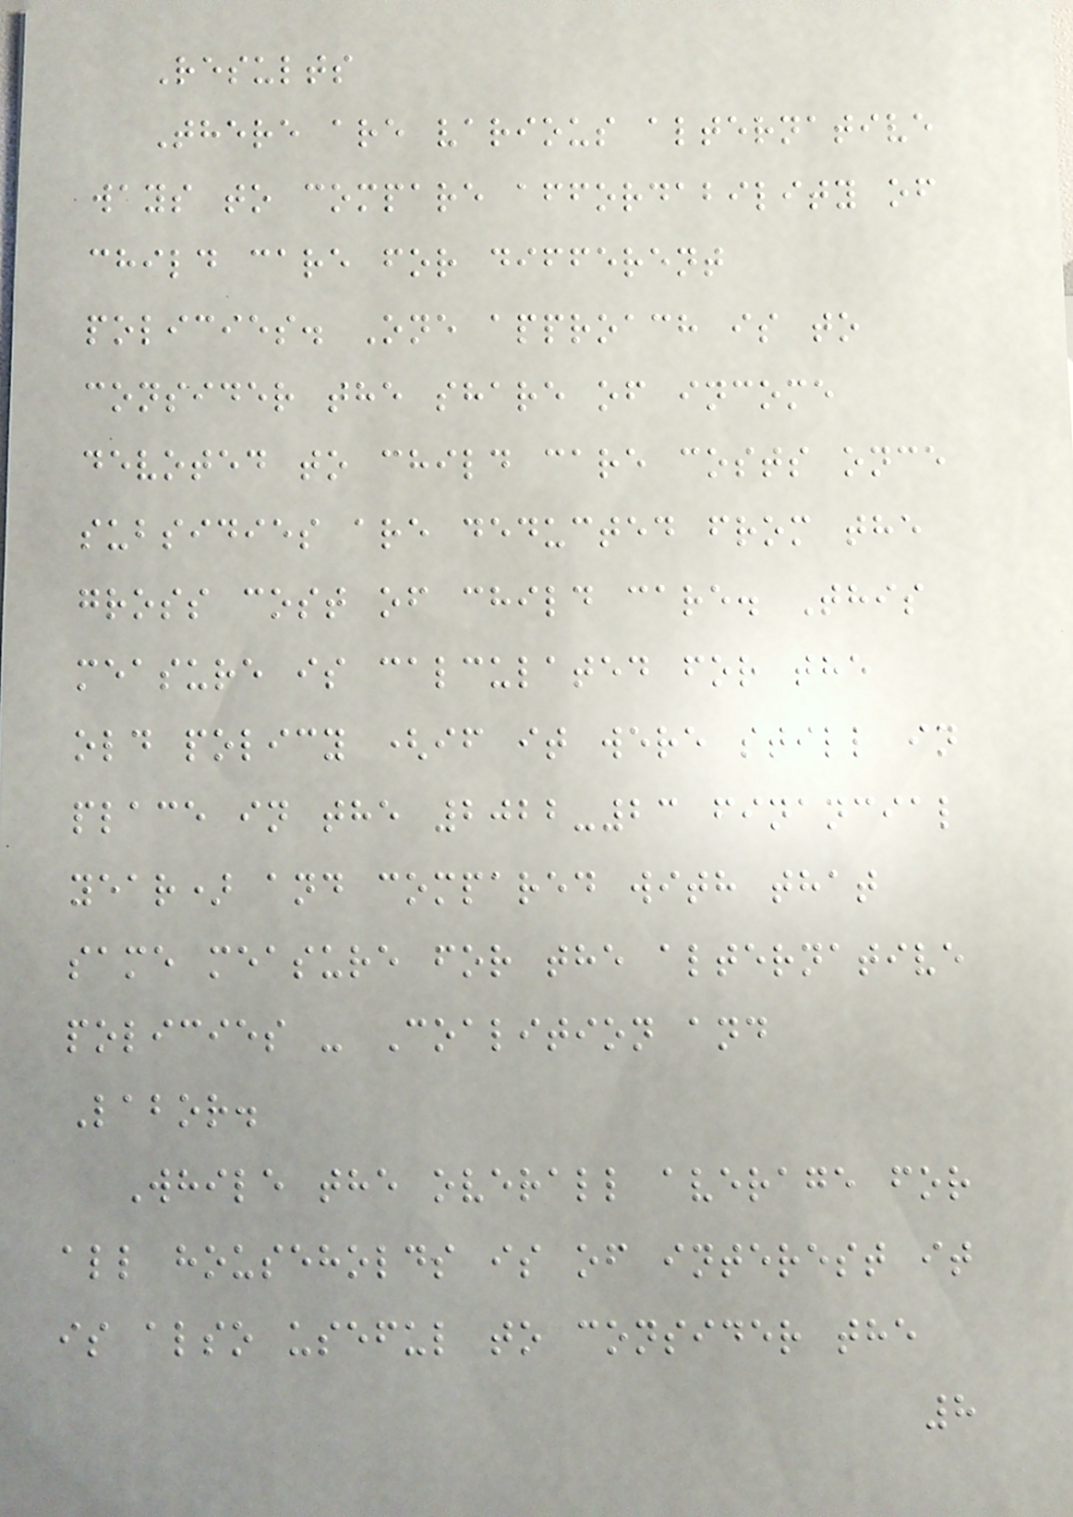Results
There are various alternative
ways to compare affordability of
child care for different
policies. One approach is to
consider the share of income
devoted to child care costs once
subsidies are deducted from the
gross cost of child care. This
measure is calculated for the
old policy (if it were still in
place in the 2022-23 financial
year) and compared with that
same measure for the alternative
policies - Coalition and
Labor.
While the overall average for
all households is of interest it
is also useful to consider the
8
